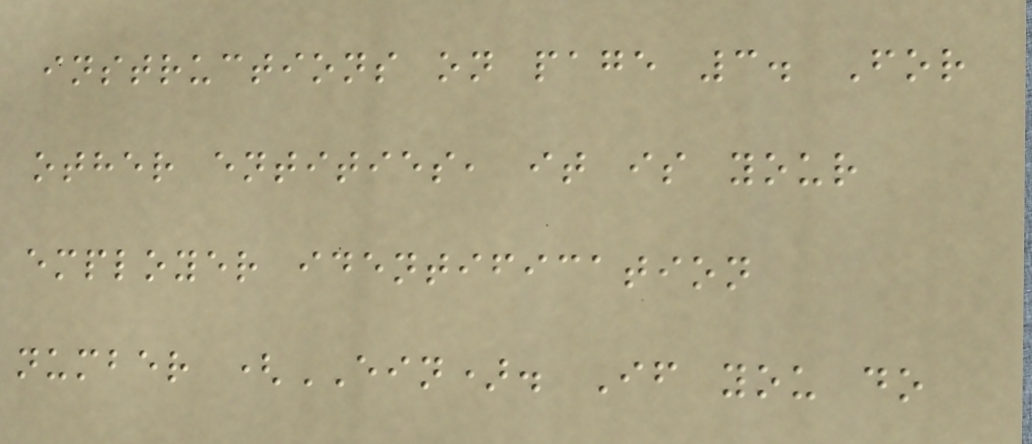instructions on page 3. For
other entities, it is your
employer identification
number (EIN). If you do
